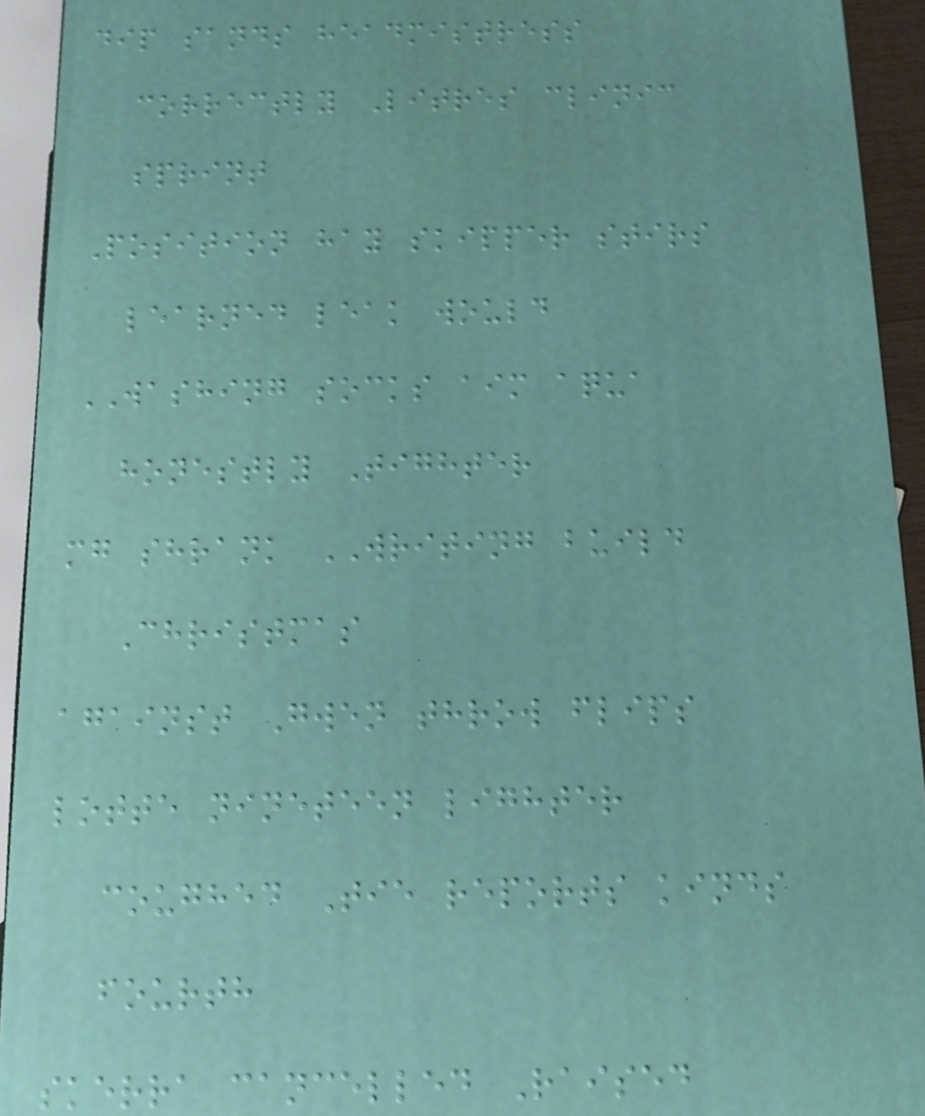dip sands headmistress
correctly Litres clinic
sprint
Position hay skipper stirs
learned leak would
WASHING socks aim aqua
honestly Tighter
mg shrank WRITING build
Christmas
against Gwen throw flips
lotte nineteen lighter
coughed Tie reports kinds
fourth
skerra cancelled Raised
